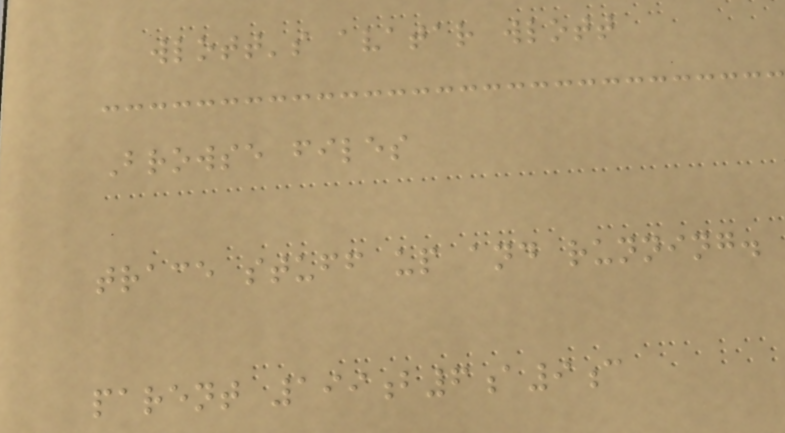wlott's avatar wlott
Browse files
trace stuff up and running.
parent 199b6a9c
